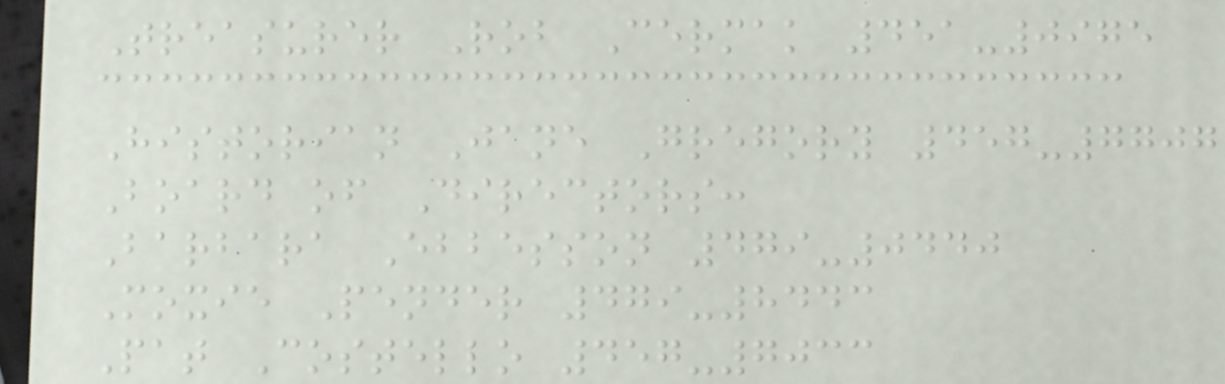Treasurer Rob Cermak 451-0975
Historian Jane Gregory 457-7707
Board of Directors:
Barbara Ebbesson 479-0440
Moxie Pender 479-8443
Pat Costello 457-7033
